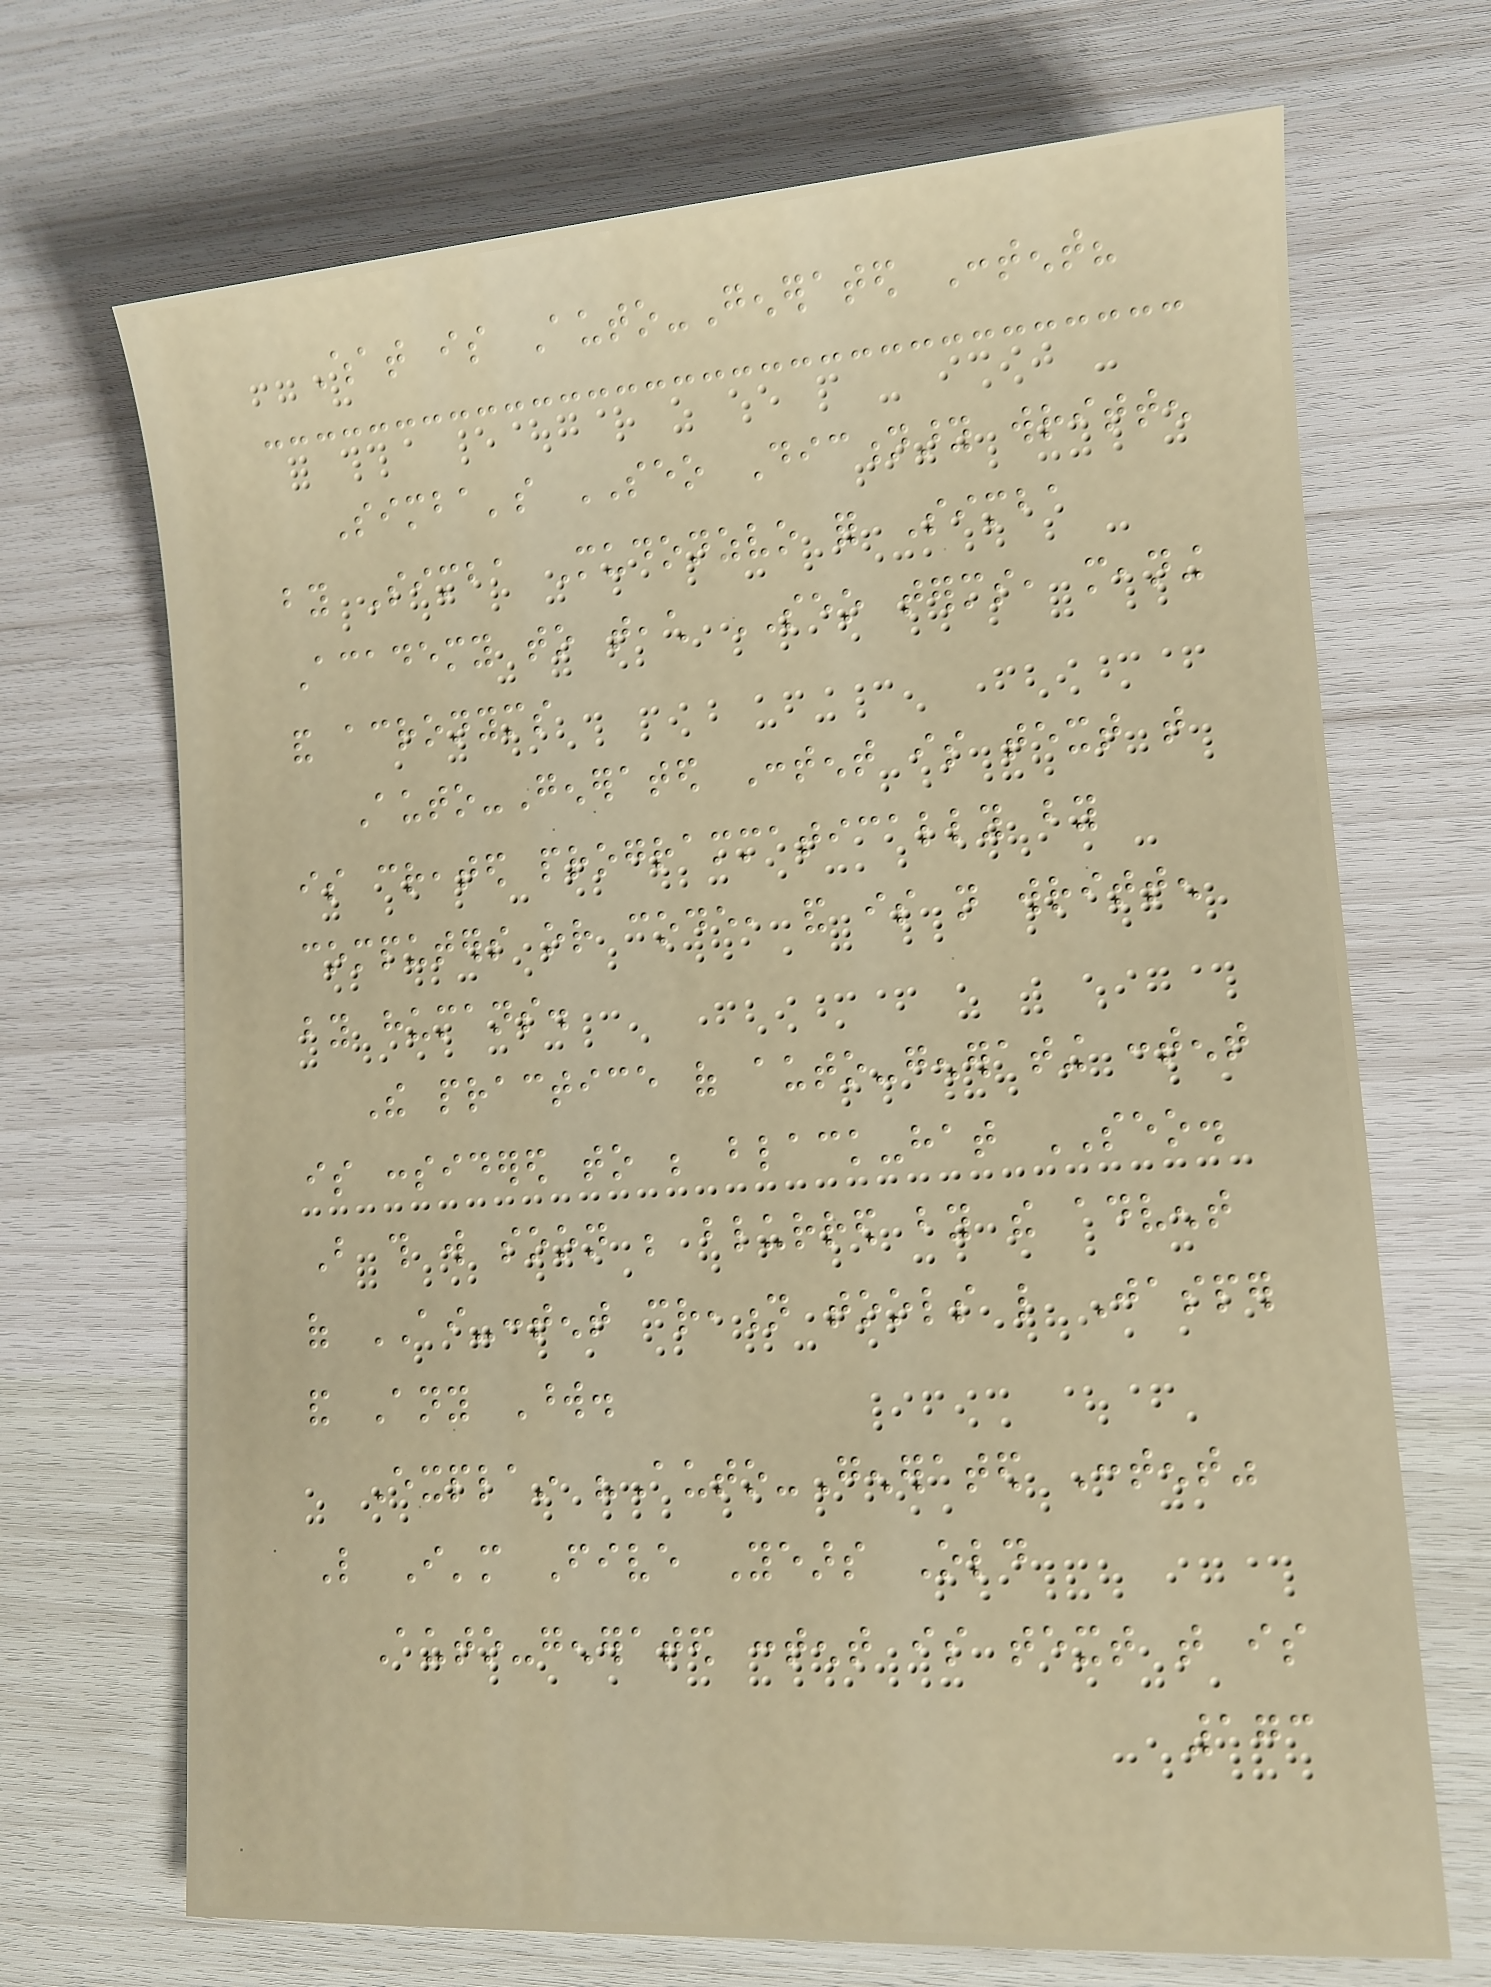What is Auto-Generated Content?
Simba's SEO Dictionary written
by Simba Mudonzvo for Simba
Academy to teach SEO terms, meaning
and acronyms
Auto-Generated Content is text that
is created programmatically by
computers or code, and is not written
by humans.
The practice of auto-generating content
is considered to be black-hat SEO.
But this will soon be blurred by the advent
of AI-content creation tools like Jasper
and Any Word.
Explain "Auto-Generated Content"
Like I'm Five Years Old
Auto-generated content is text that is
173
